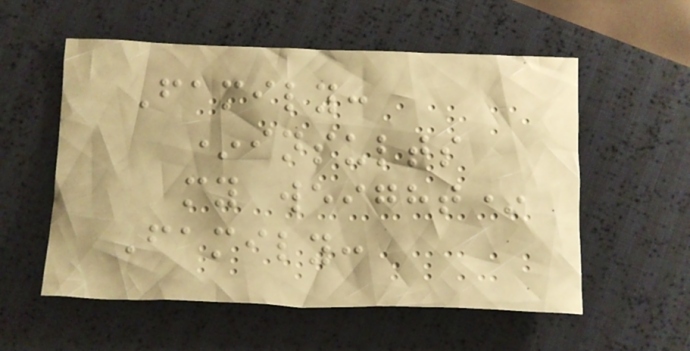Family:
*insults
my weight*
Family:
